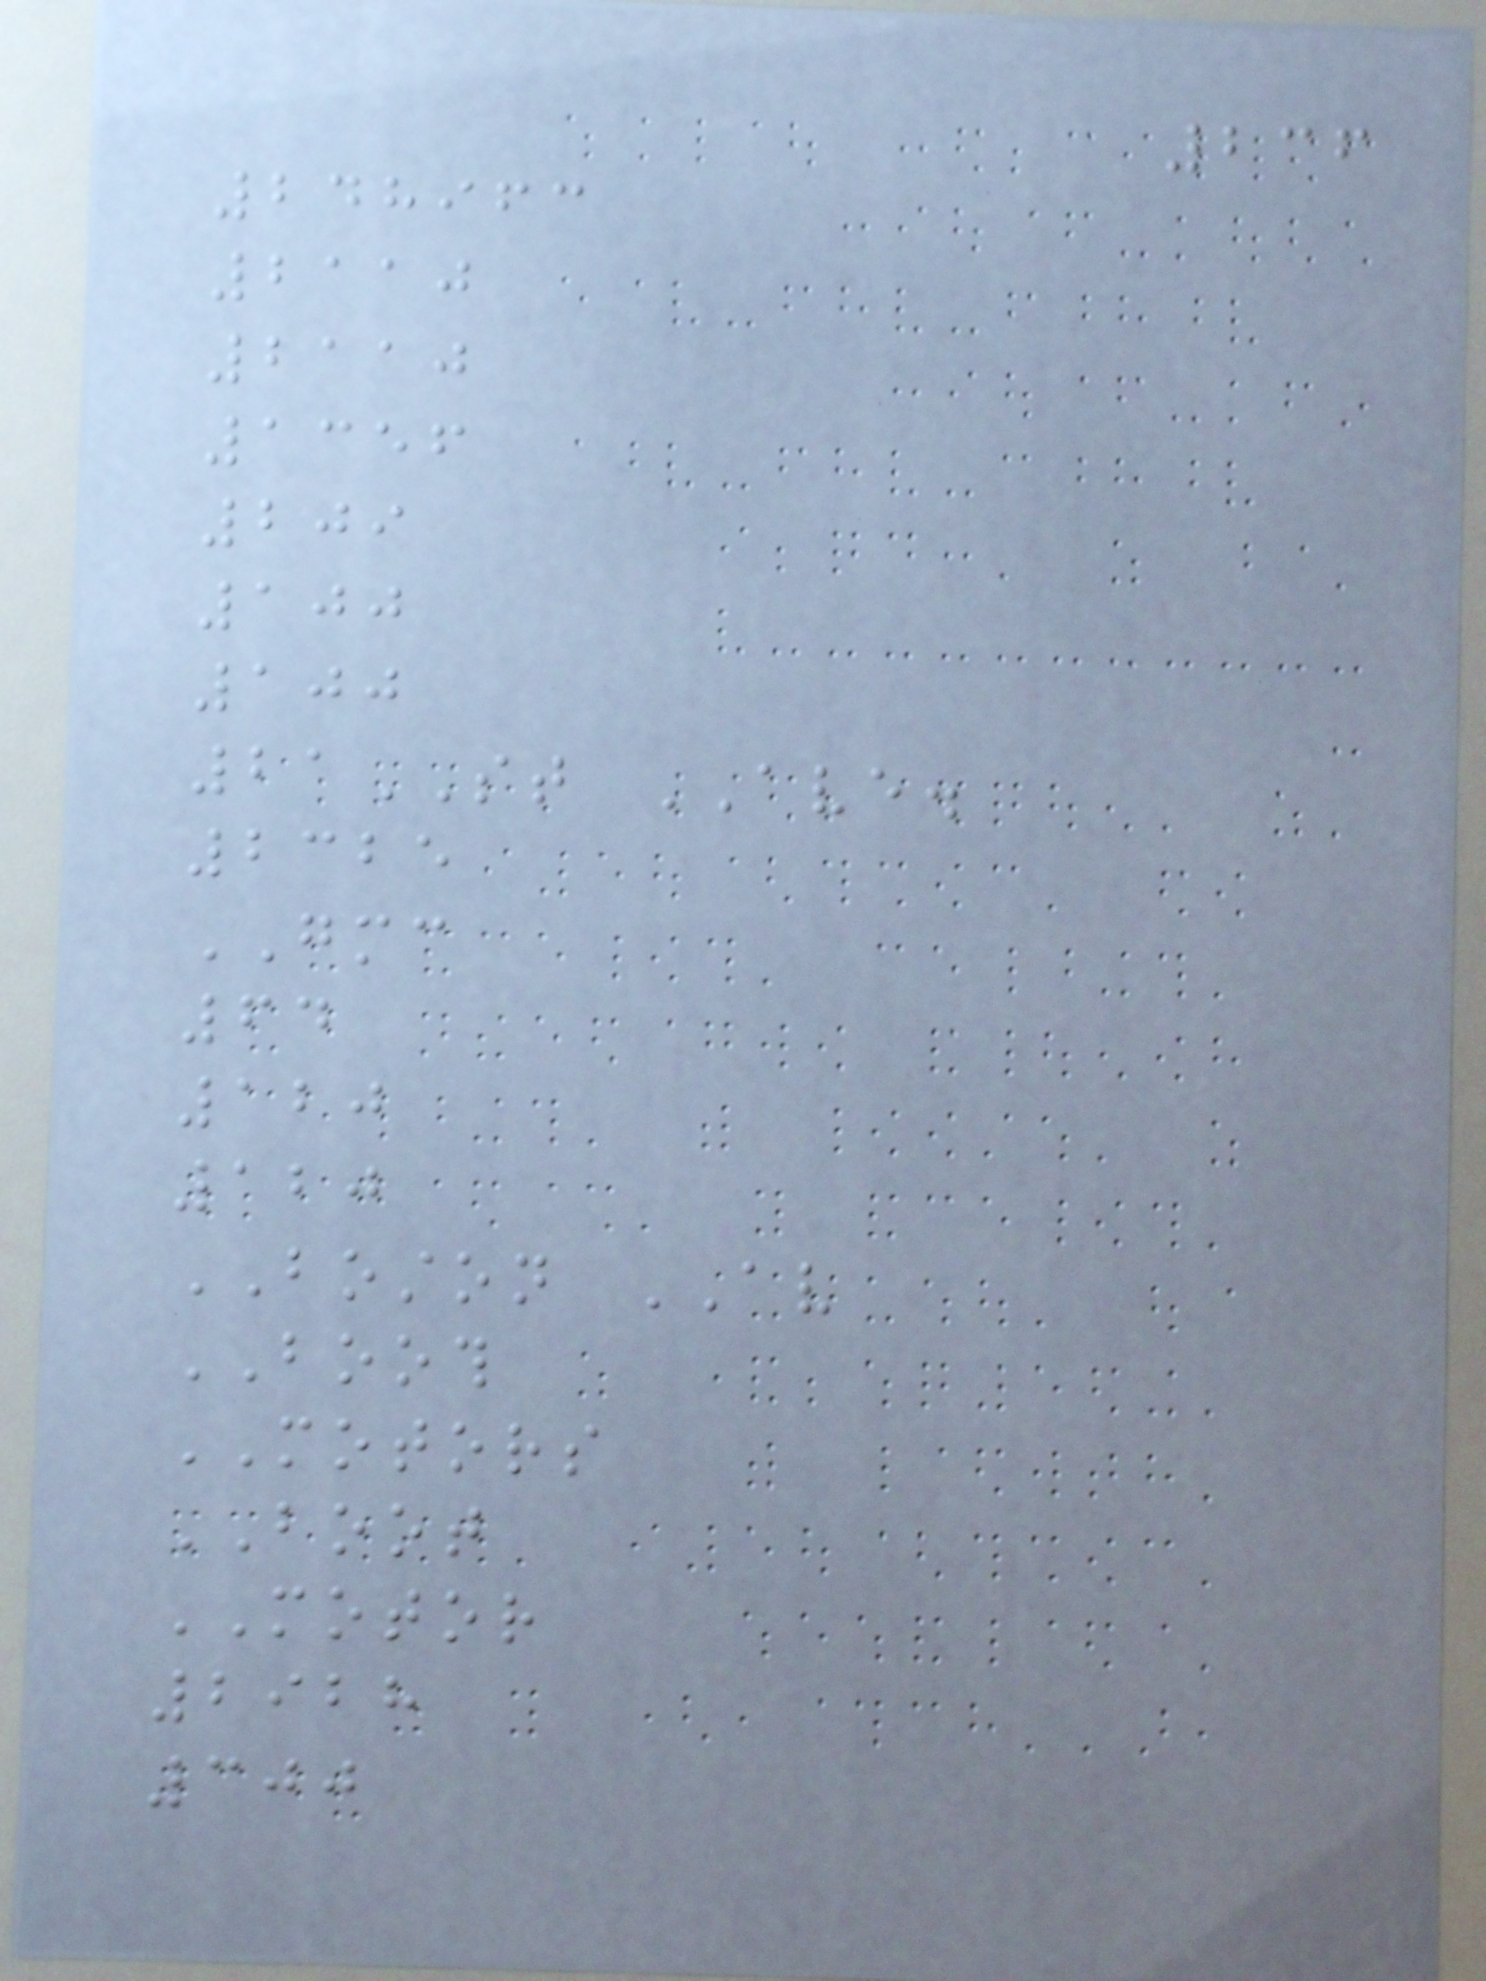236
248963
2110
2110
1356
209
100
100
21ST AVE.
2325
GMC
64
120
120
BOSTON AV
BOOTH
MOTORS
BOOT
MOTOR
2928
300
